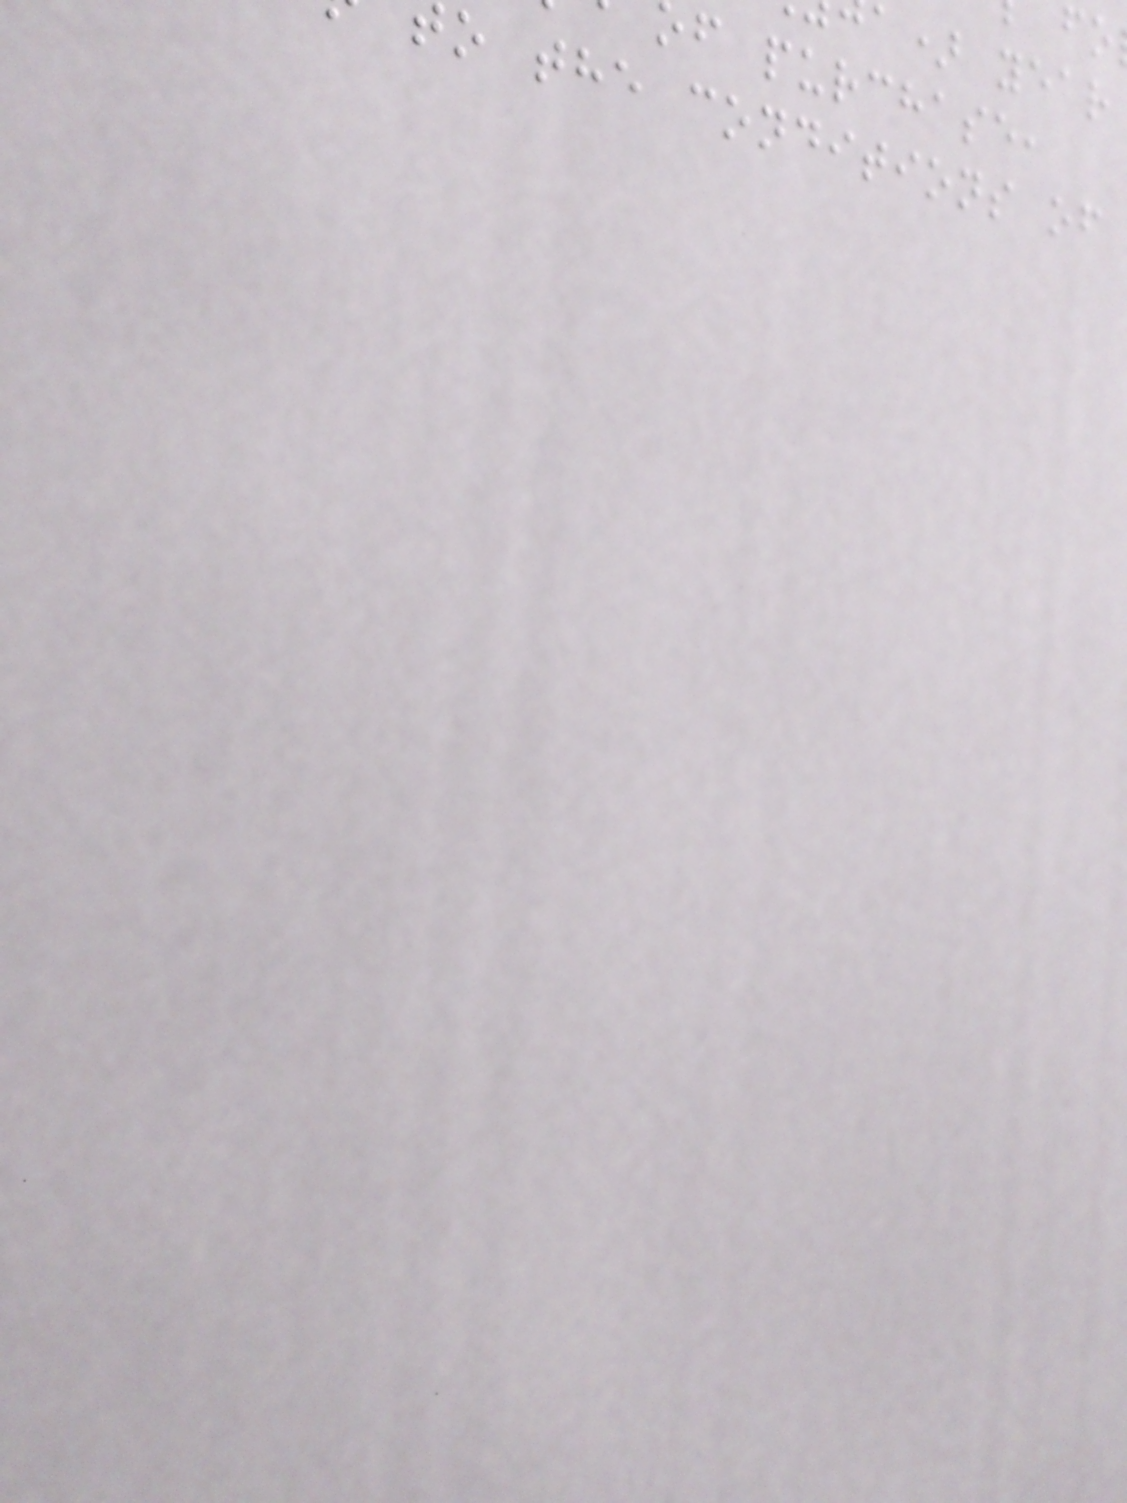a) year
f purchase,
o the conditions of
